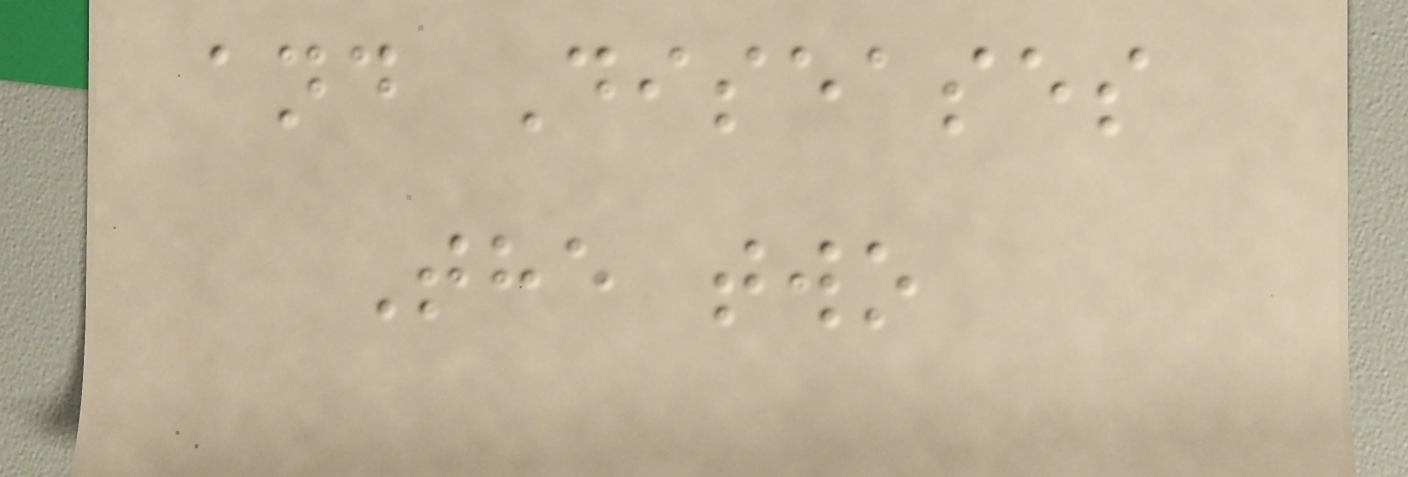and Diseases
The two
